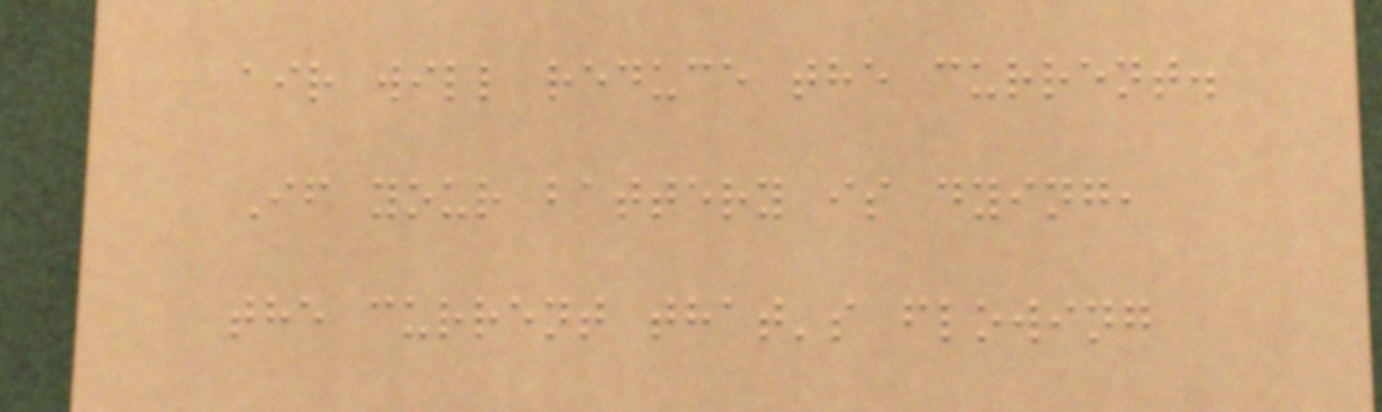air will reduce the current.
If your battery is dying,
the current that's flowing
